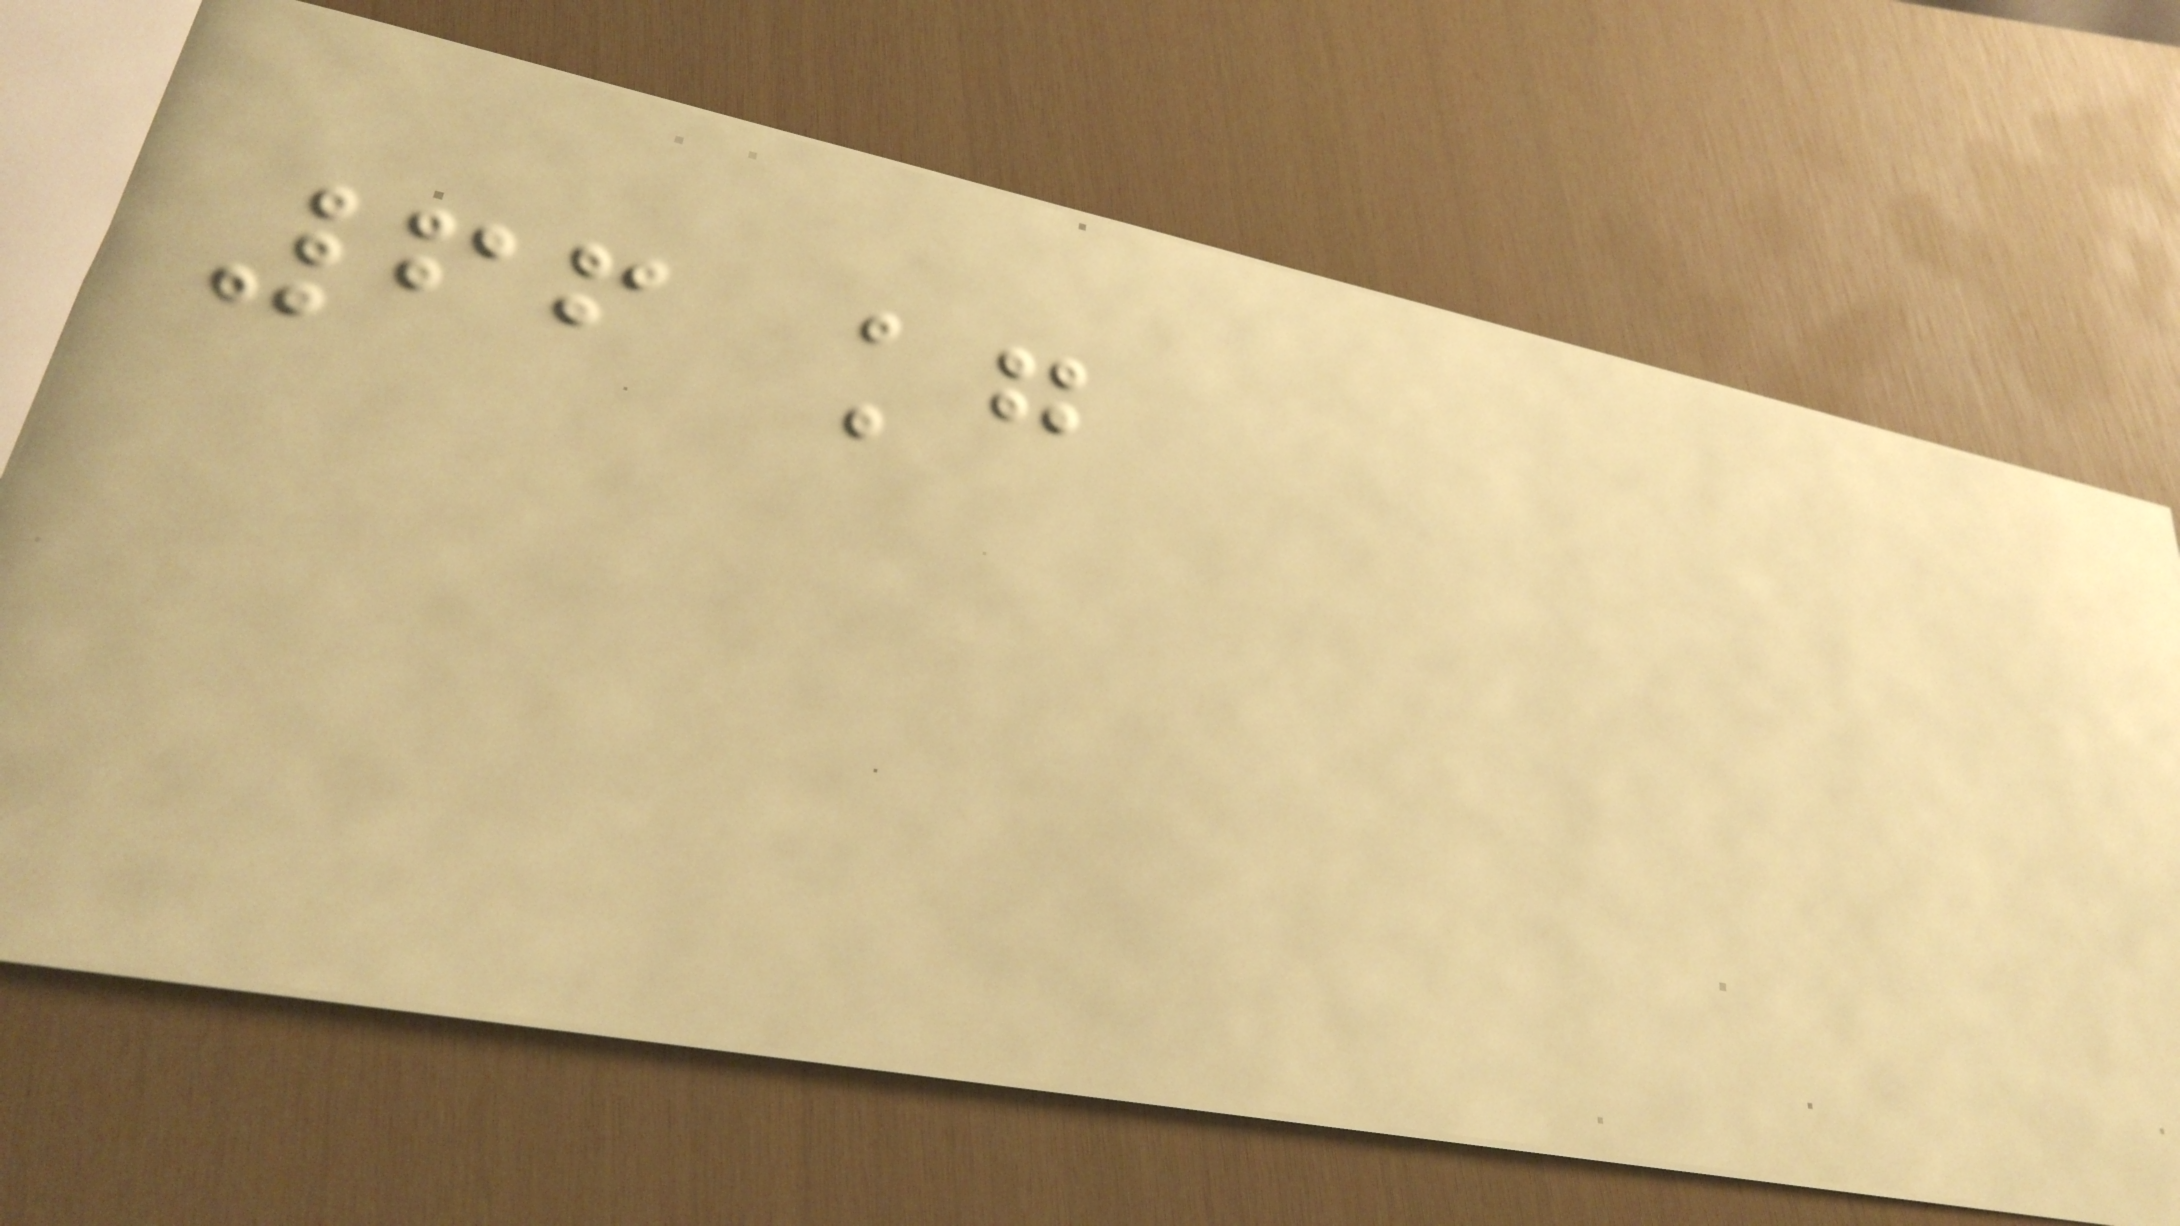66 kg
